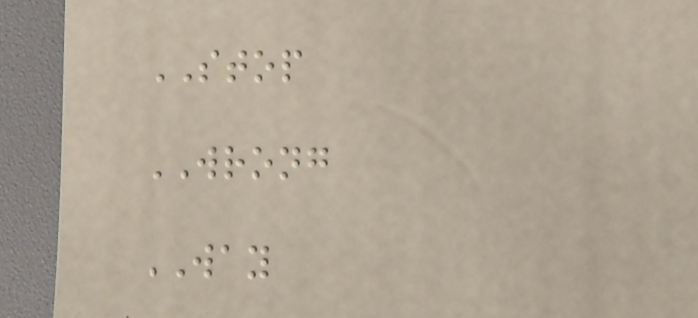STOP
WRONG
WAY
